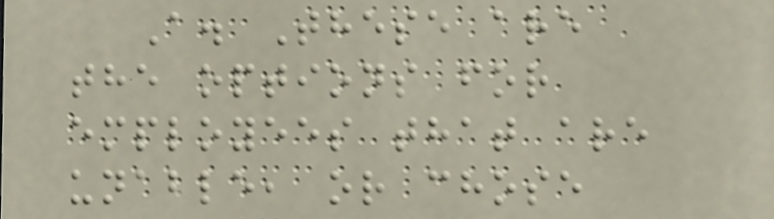A. These are
the options for
employees that are
unable, or chose
